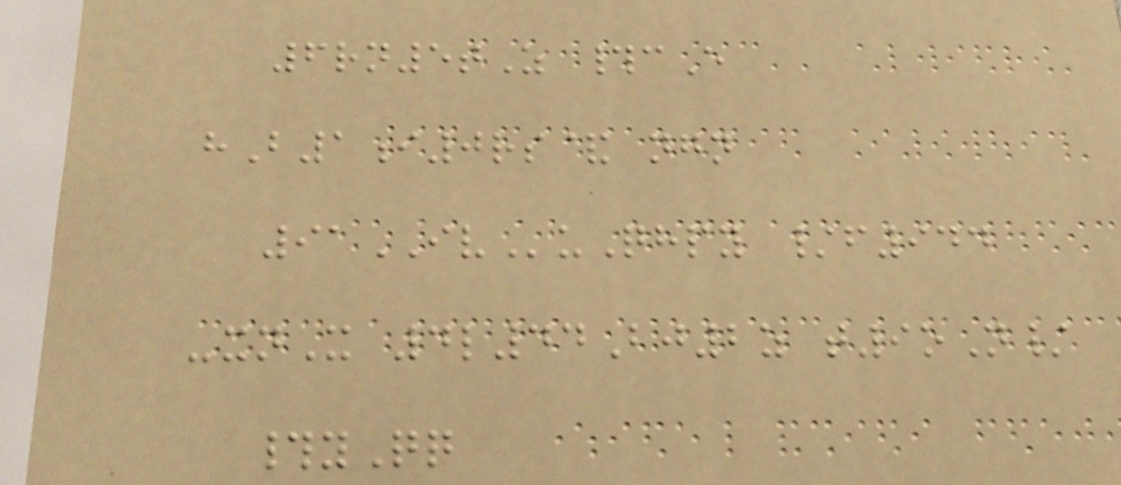6rn5tZ #cE
hB1i0rs& ngn
91IVuQhpy /f944
-xnX 4l44Bj2z t9oN/
#yQq
